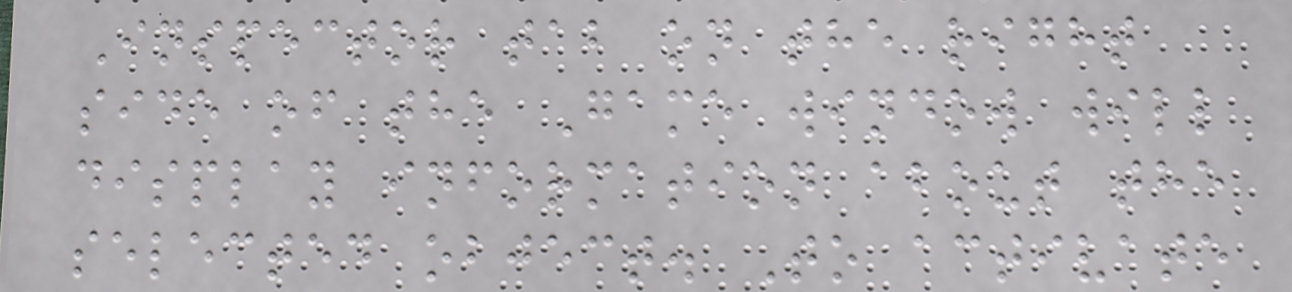Inspector tab on the right
side of the Game window will
display information about the
selected object. To activate
